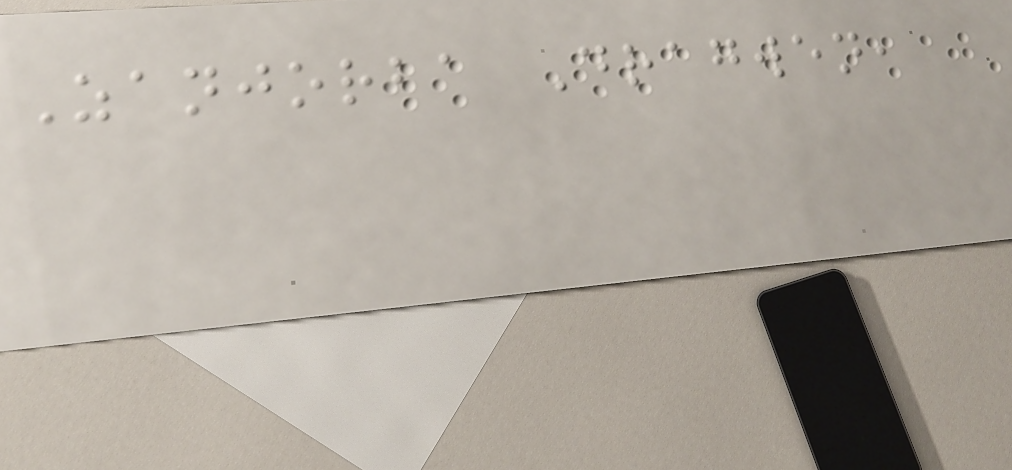Zanjorba Dragwen,
